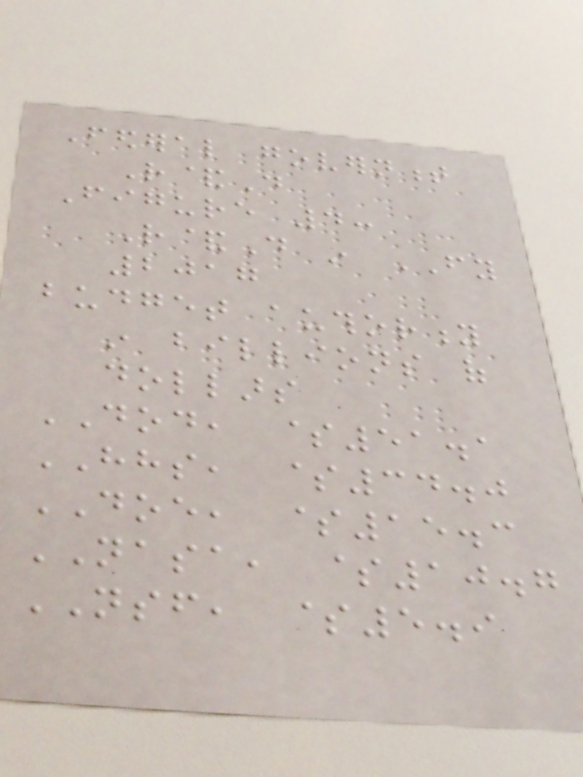Federal government
R&D
Figure 4:
R&D in FY
2017
budget authority
in billions of
dollars
DOD, $51.1
HHS, $34.0
DOE, $15.3
NASA, $10.7
NSF, $5.9
